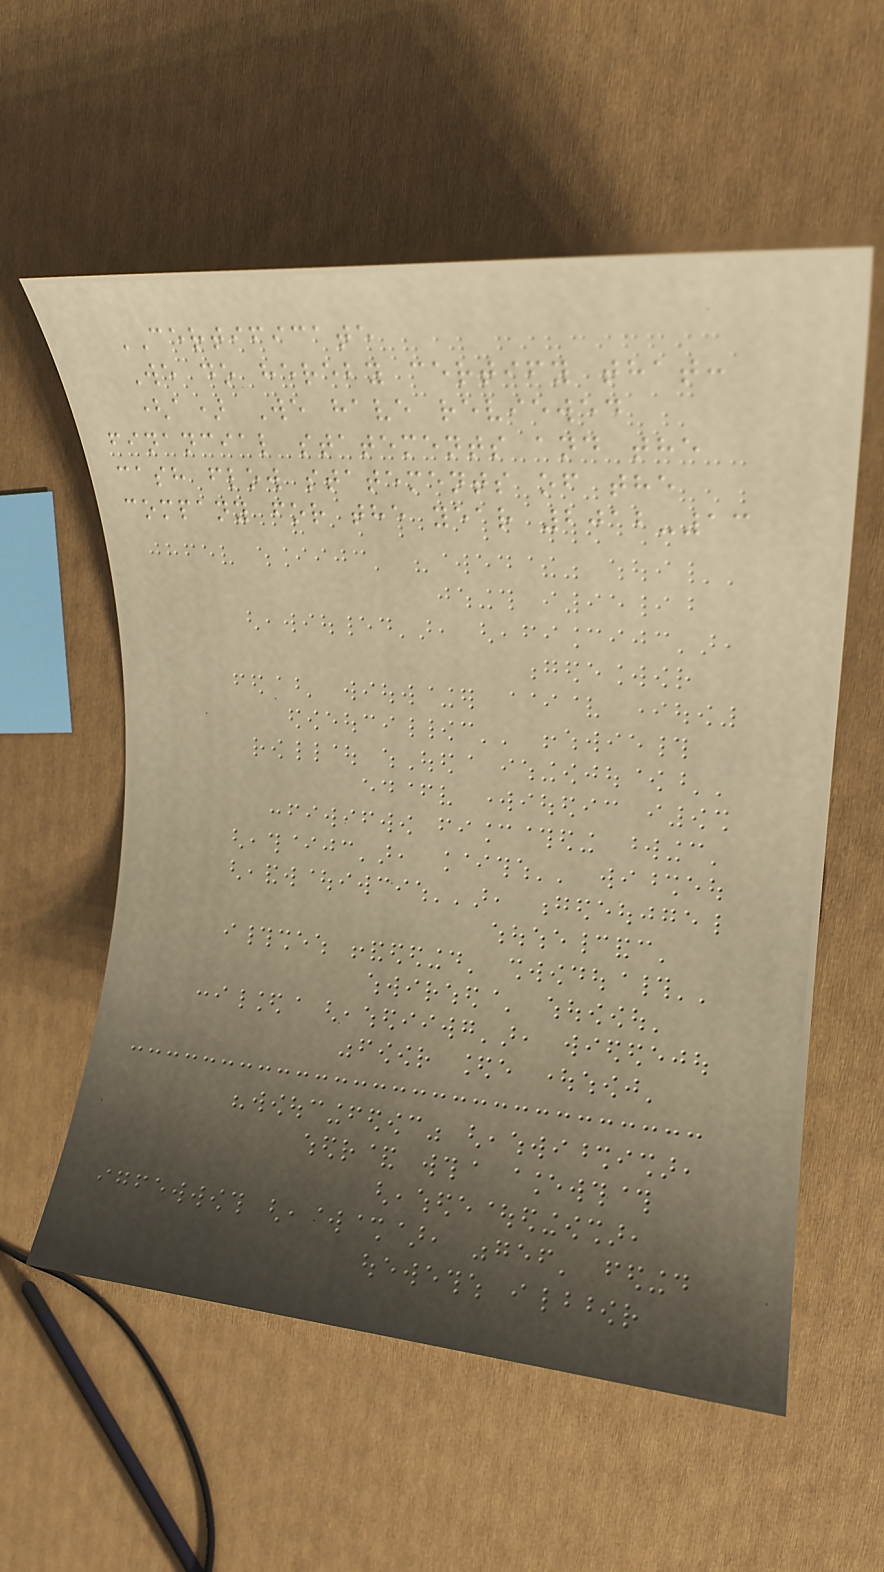CERTIFICATE
We do hereby certify that:
(a) We have reviewed
financial statements and the
cash flow statements of the
company for the year 2012-13
